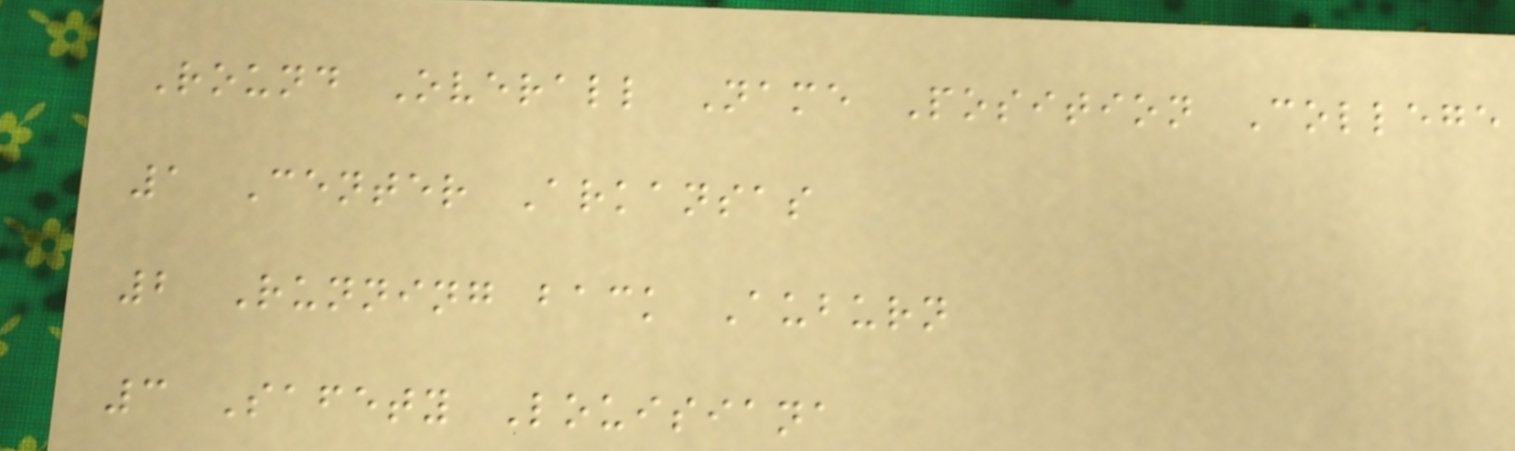Round Overall Name Position College
1 Center Arkansas
2 Running back Auburn
3 Safety Louisiana
